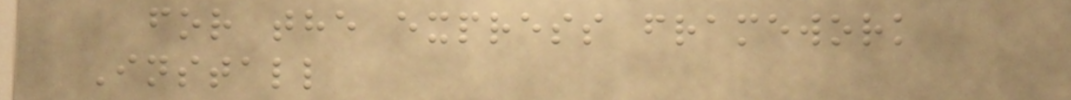for the express framework
Install
